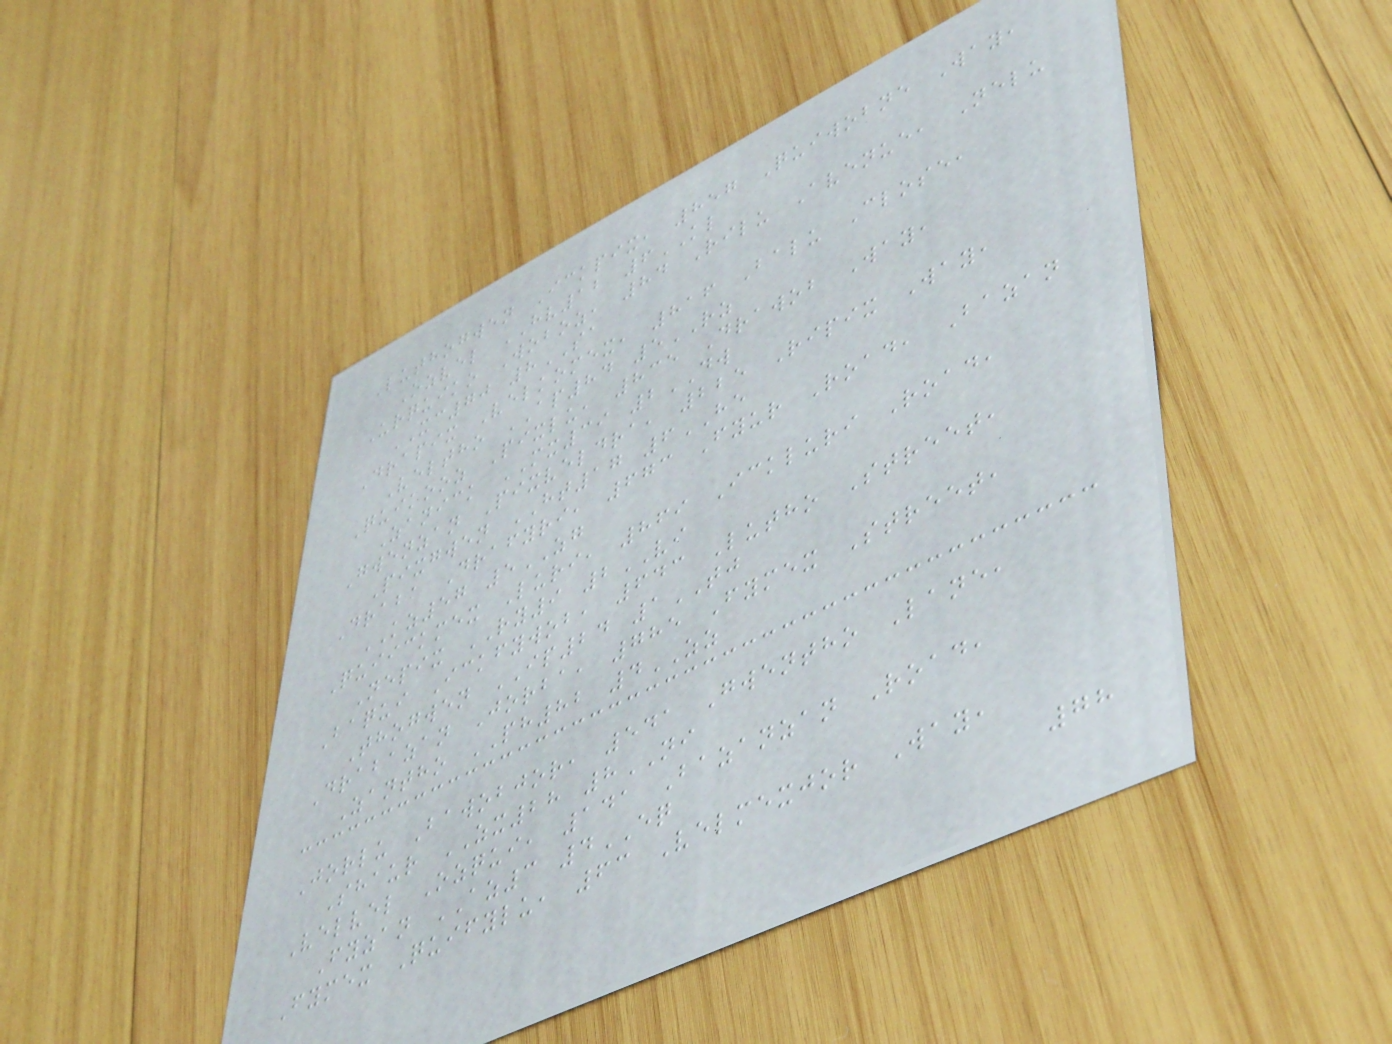Luthogwen Ickpix, 857 Quiwobne Way,
Ozvel HV12 6KL
Urquiko Woboz, 84 Rilu Avenue, Nelu
XC70 8SA
Drapix Velkomex, 816 Balu Close,
Veltho AP84 5RZ
Quikooz Pixlu, 835 Drawob Way,
Zanick MX39 2DW
Gwenzan Pixveldra, 225 Ripix Way,
Pixgwen HT17 6HE
Draba Drafyri, 673 Fyur Road, Bazan
KZ57 5ZG
Quiickmex Luri, 869 Ickluri Road,
Nepix RY9 2VI
Baqui Ickfywob, 643 Lutho Street,
Thogwen IP24 1TJ
Drabazan Jorba, 785 Fymex Street,
Zantho PH82 4ZZ
Jorlu Bawobjor, 541 Gwentho Lane,
Shaur ZX28 8NI
Velvel Ozqui, 141 Bazanzan Road,
Fyzan AZ3 4EQ
Fymex Quifylu, 63 Velmexjor Way,
78
